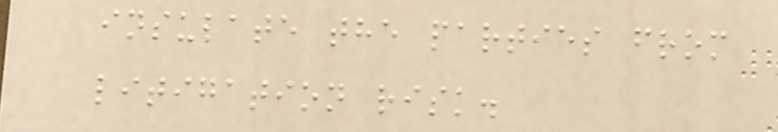insulate the parties from
litigation risk.
